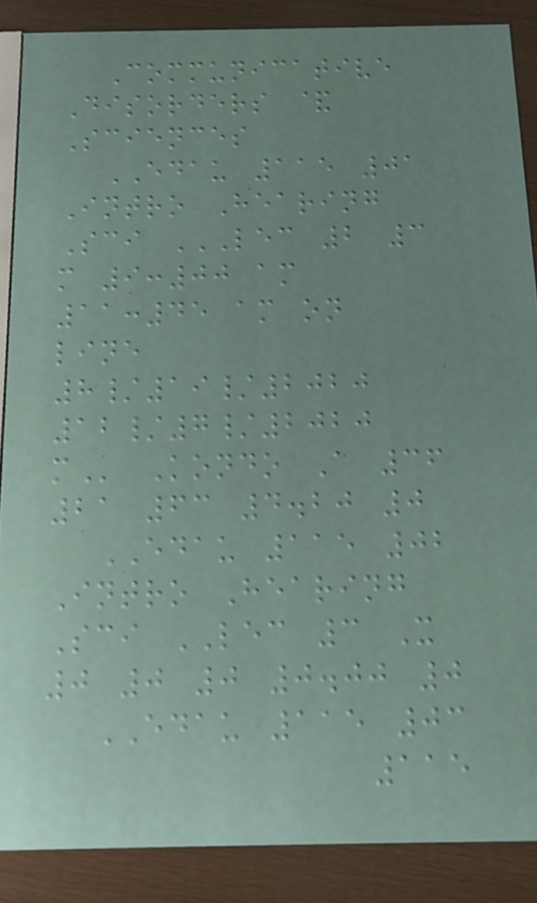Communicative
Disorders &
Sciences
EDAU 115 01
Intro Hearing
Sci LEC 2 3
M 9:00 AM
11:45 AM ON
LINE
8/19/2020
12/7/2020
M Kondo A 36
21 63 4.20 0
EDAU 115 02
Intro Hearing
Sci LEC 3 X
0 0 0 0.00 0
EDAU 115 03
115
